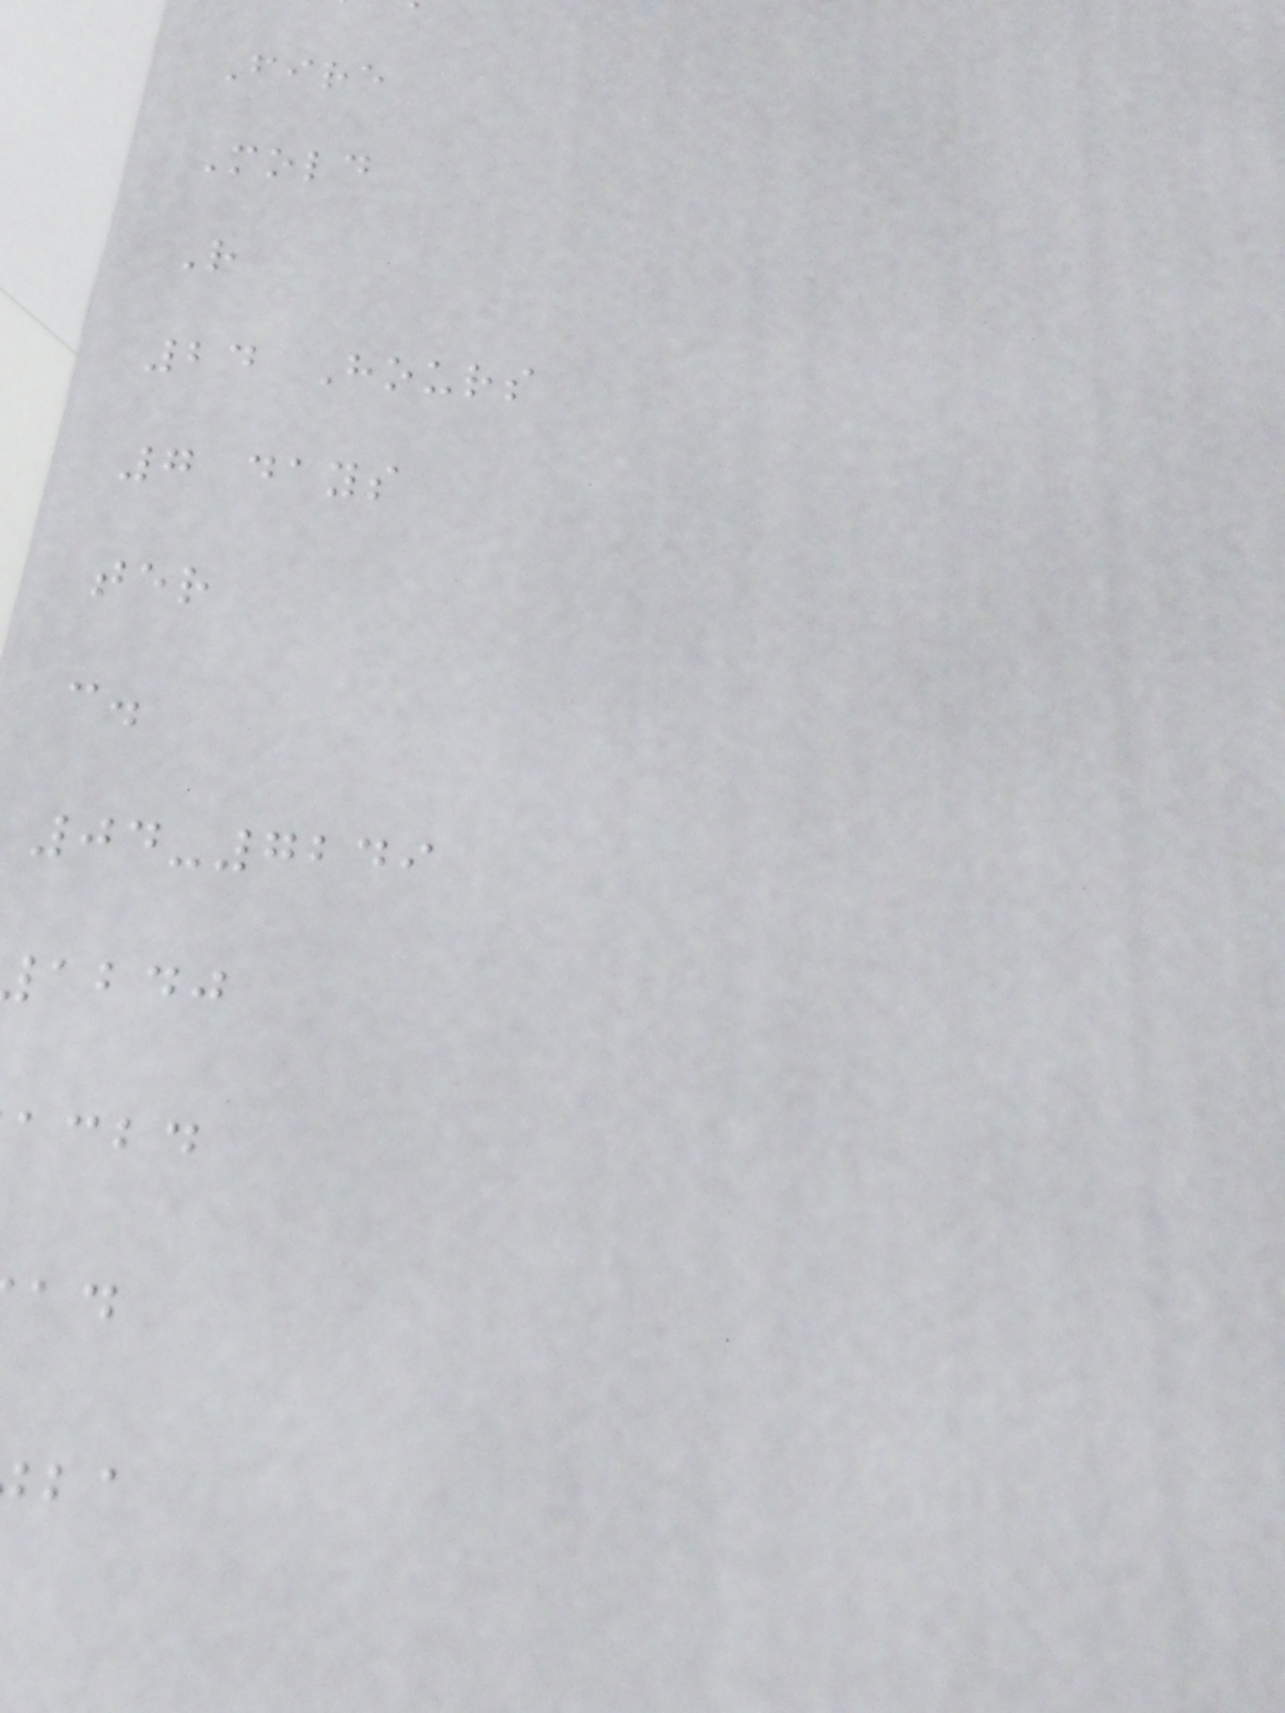Fire
Mold
R
24 Hours
7 days
ter
c.
04-7249
abdj
acbd
